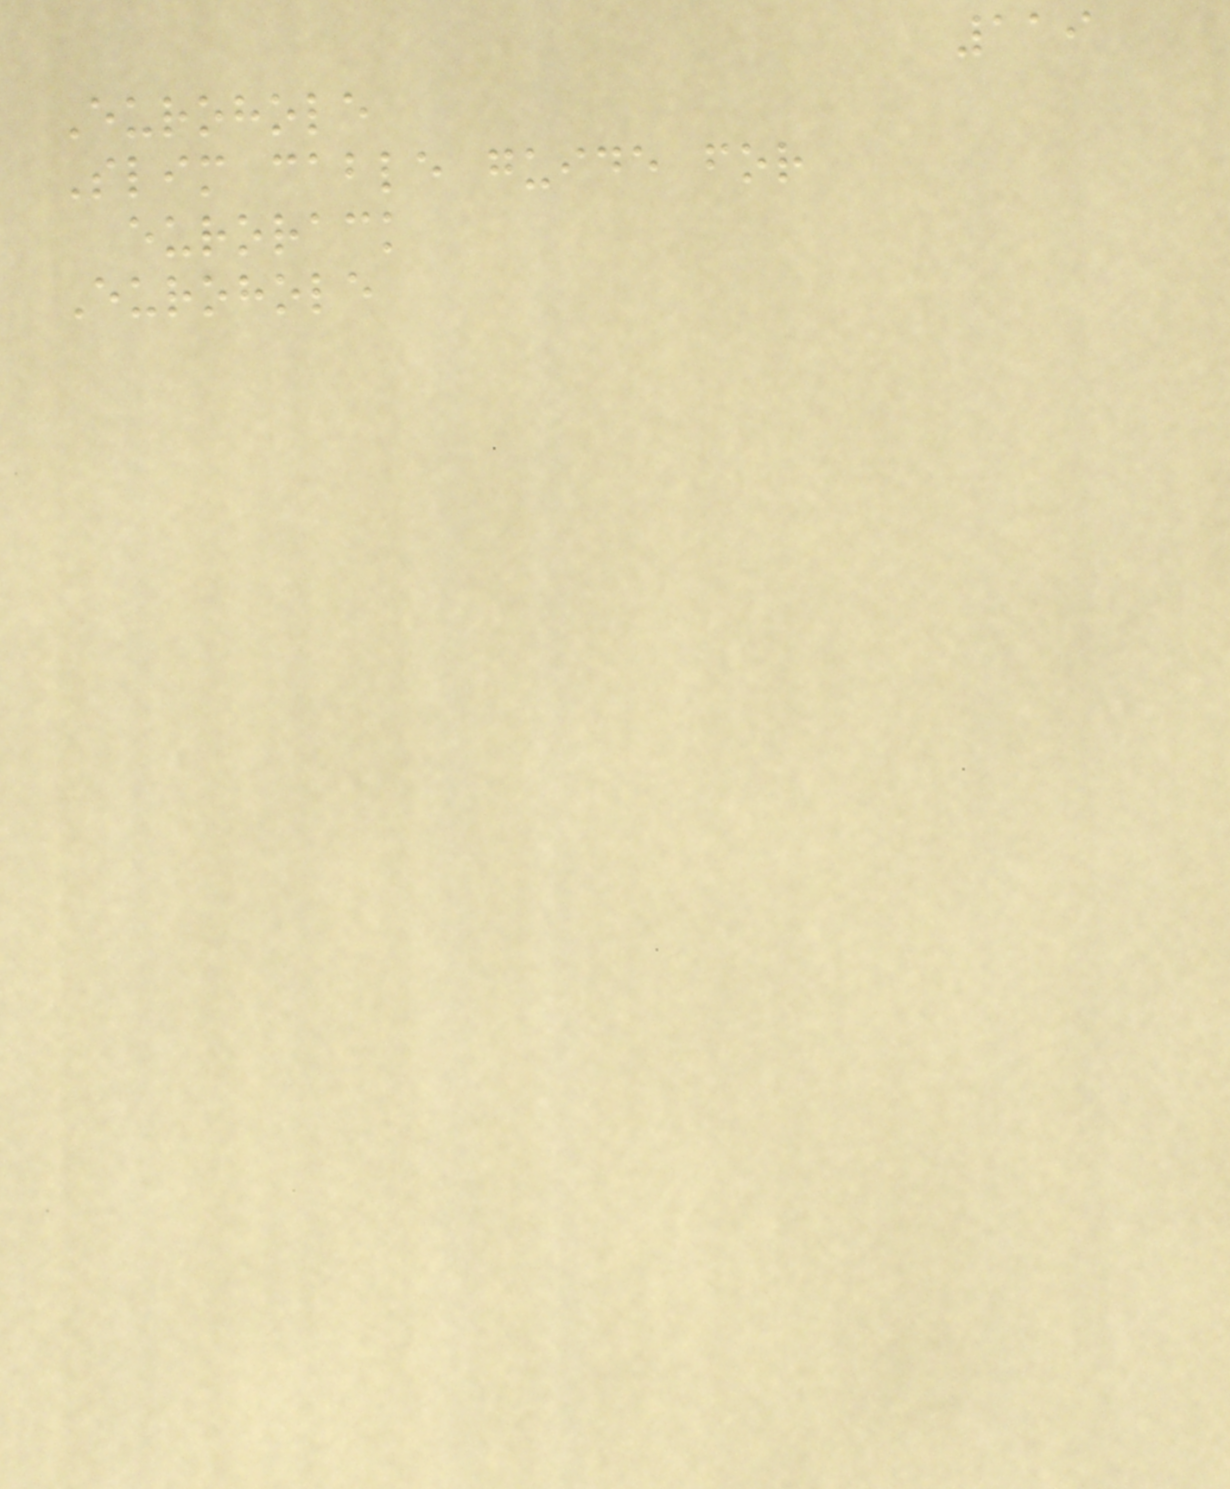119
Eurohole
Slim cable guide for
eurorack
Eurohole
